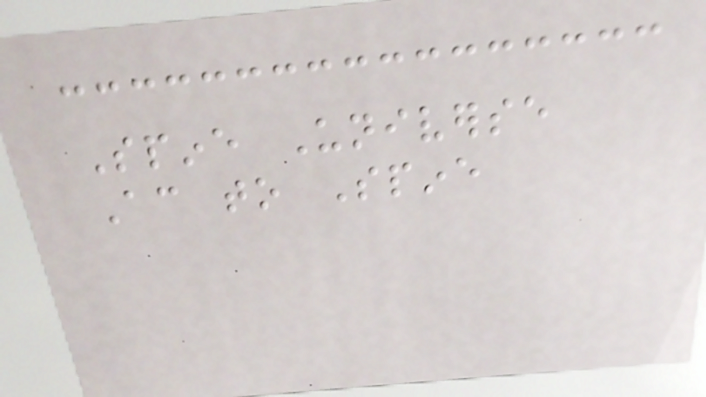Spine Universe
According to Spine
